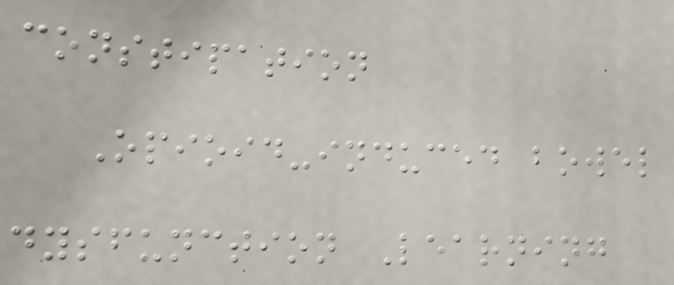constipation
Opioid-induced bowel
dysfunction Learning
